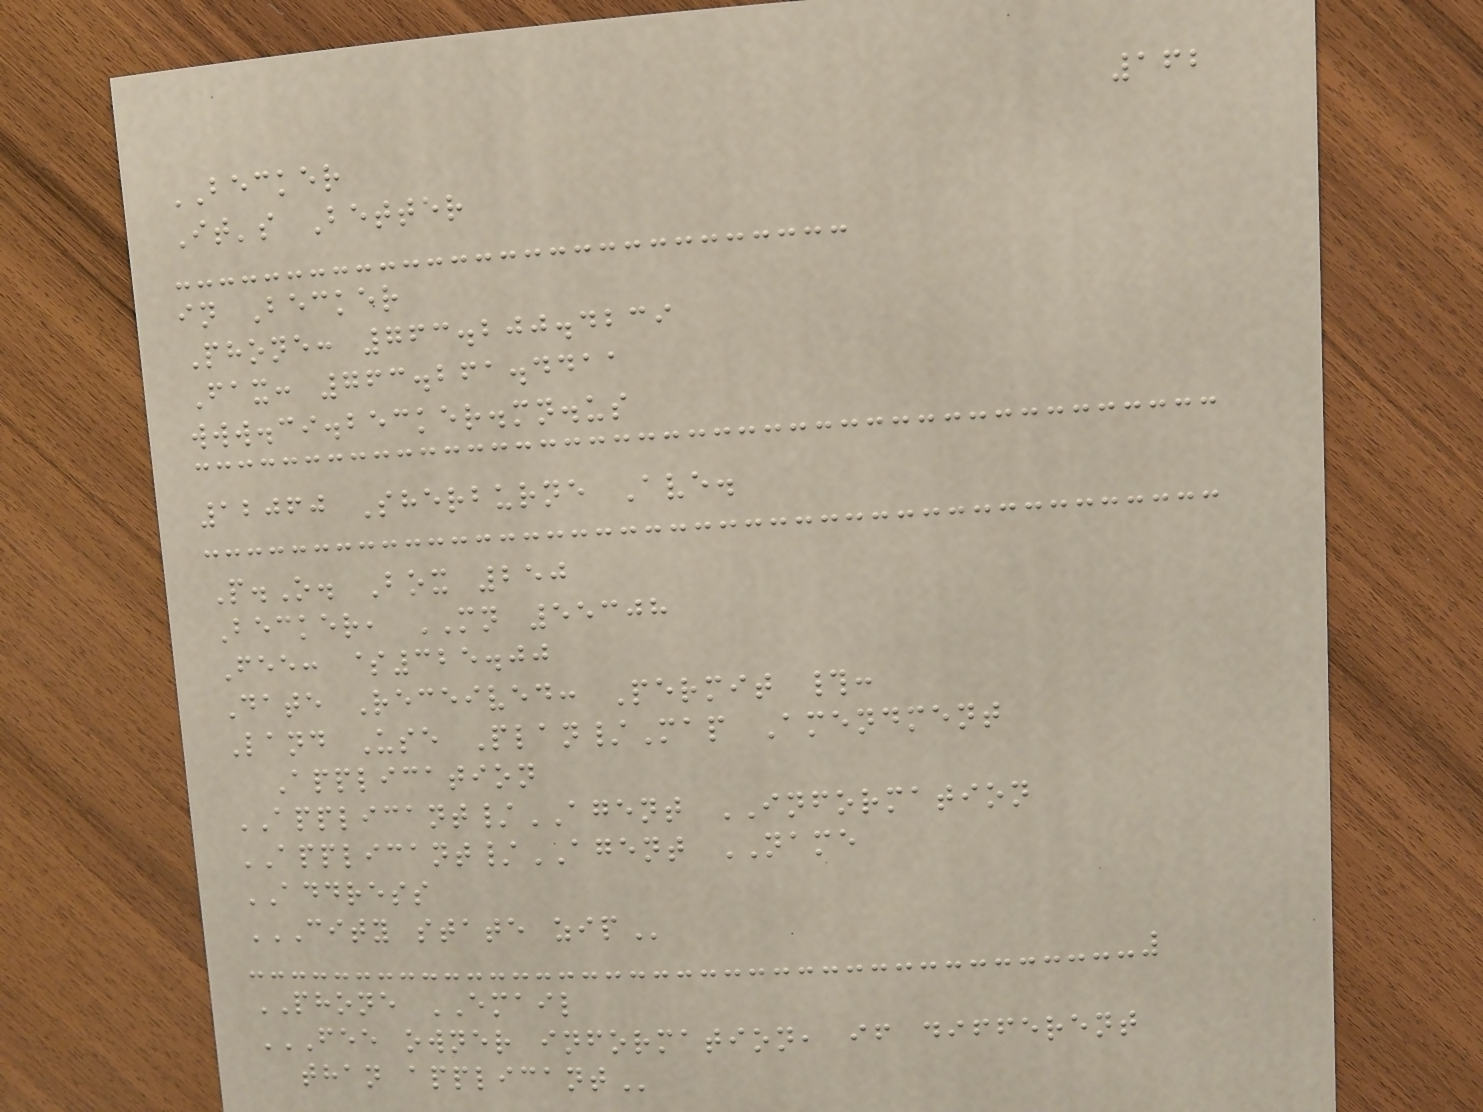162
BECKER
It's Better
in Becker
Phone: 763.200.4239
Fax: 763.261.4411
www.ci.becker.mn.us
12060 Sherburne Ave.
P.O. Box 250
Becker, MN 55308
Fee: $325.00
Date Received: Permit #:
Land Use Plan/Map Amendment
Application
APPLICANT/AGENT INFORMATION
APPLICANT/AGENT NAME
ADDRESS
CITY STATE ZIP
PHONE EMAIL
FEE OWNER INFORMATION, IF DIFFERENT
THAN APPLICANT
